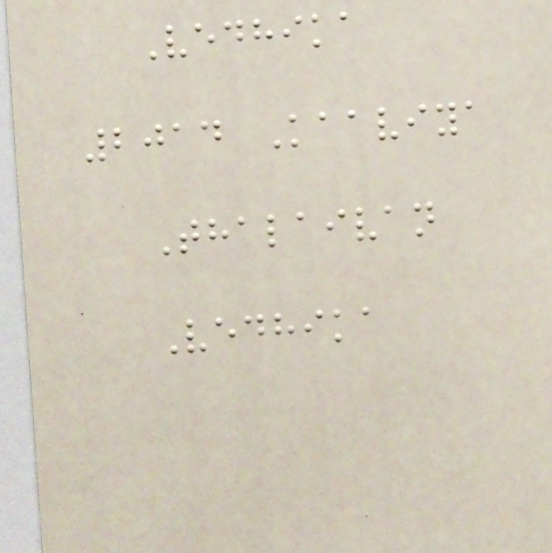Vedhika
2014 Kaaviya
Thalaivan
Vedhika
